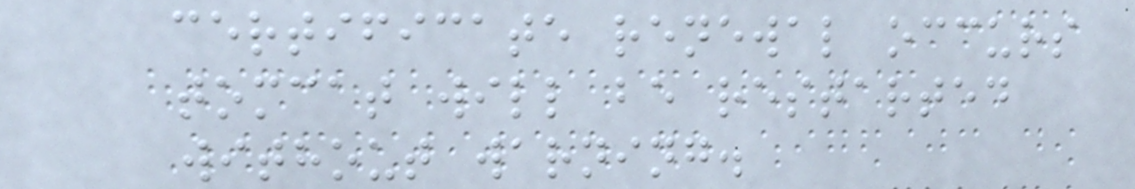certificate renewal occurs
tomcat will be restarted
without warning.
